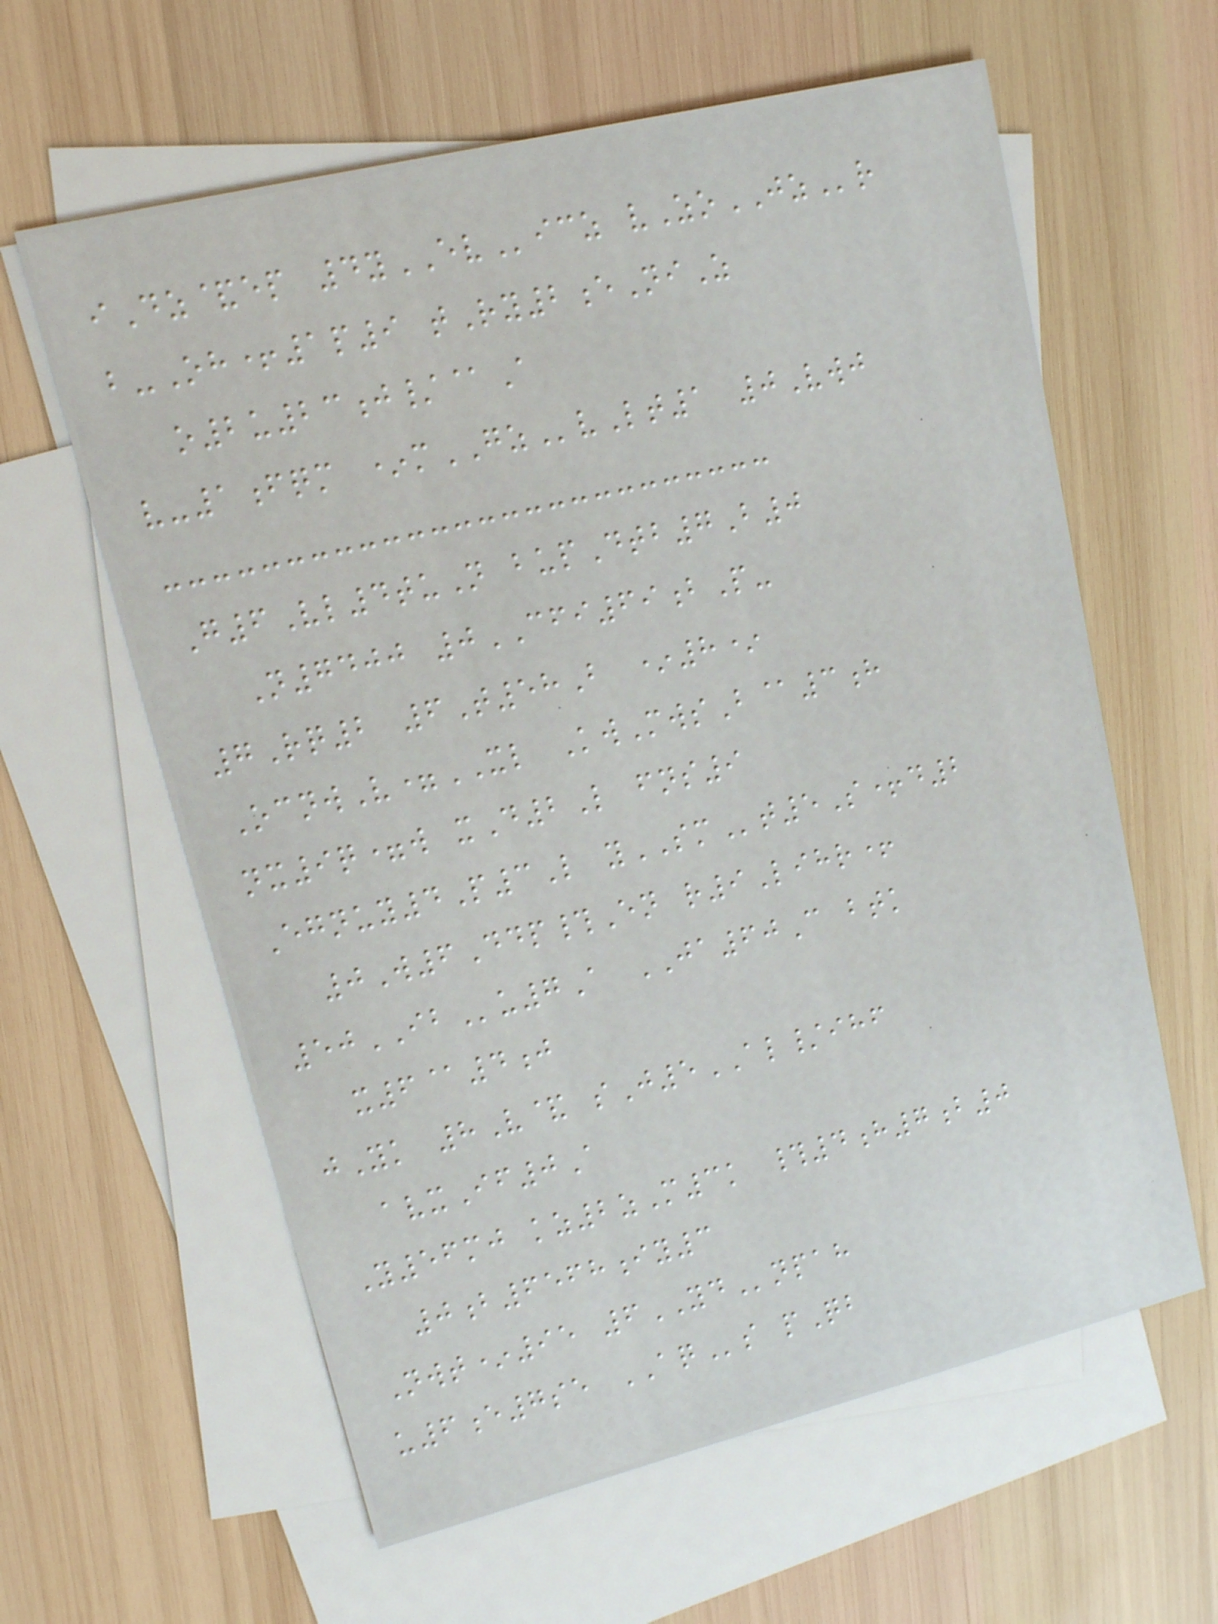iDz&ep 4yEVicz vZoJZr
b-Oh+1p9 tRy2eNiZ
o2u23j/@A
v-1fqm *mGZvLt1 0Vwj
G6Vl4tuN bupDtb7B0
N7400 0CFI69bP-
7Rq2 6T58B *8*
OcnwV=XL KwMwsB@3h
nx9q=w xD2L fns9
Egnuy4P3L ySMt5S+d2
0W6Ddp#En r9Lihr+
50IBu7A JA60C btk
x6@4j
jYk 8V& sJ5AL/ihf
avxIf0A
Y56mj kz2zM3k #4h7b0
0b6568iy3
Nwt*95 6YDnpah
u6e7se AQs pQb
